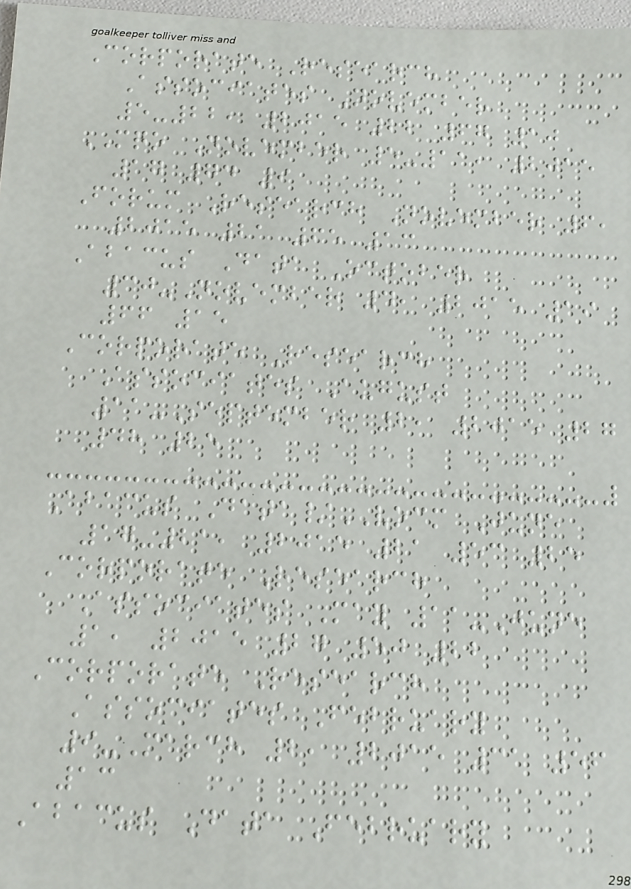Corporate Research
Associates November
5-22, 2015 22 67 10
MQO November 5-11, 2015
17 74 9
Forum Research November 6,
2015 21 65 13
Abacus Data October
30-November 4, 2015 19
66 15
Corporate Research
Associates August
11-September 2, 2015 27
48 25
Abacus Data/VOCM June
17-21, 2015 21 53 25
Corporate Research
Associates May 11-June
1, 2015 27 50 22
Corporate Research
Associates February
9-March 2, 2015 31 56
13
Abacus Data February
